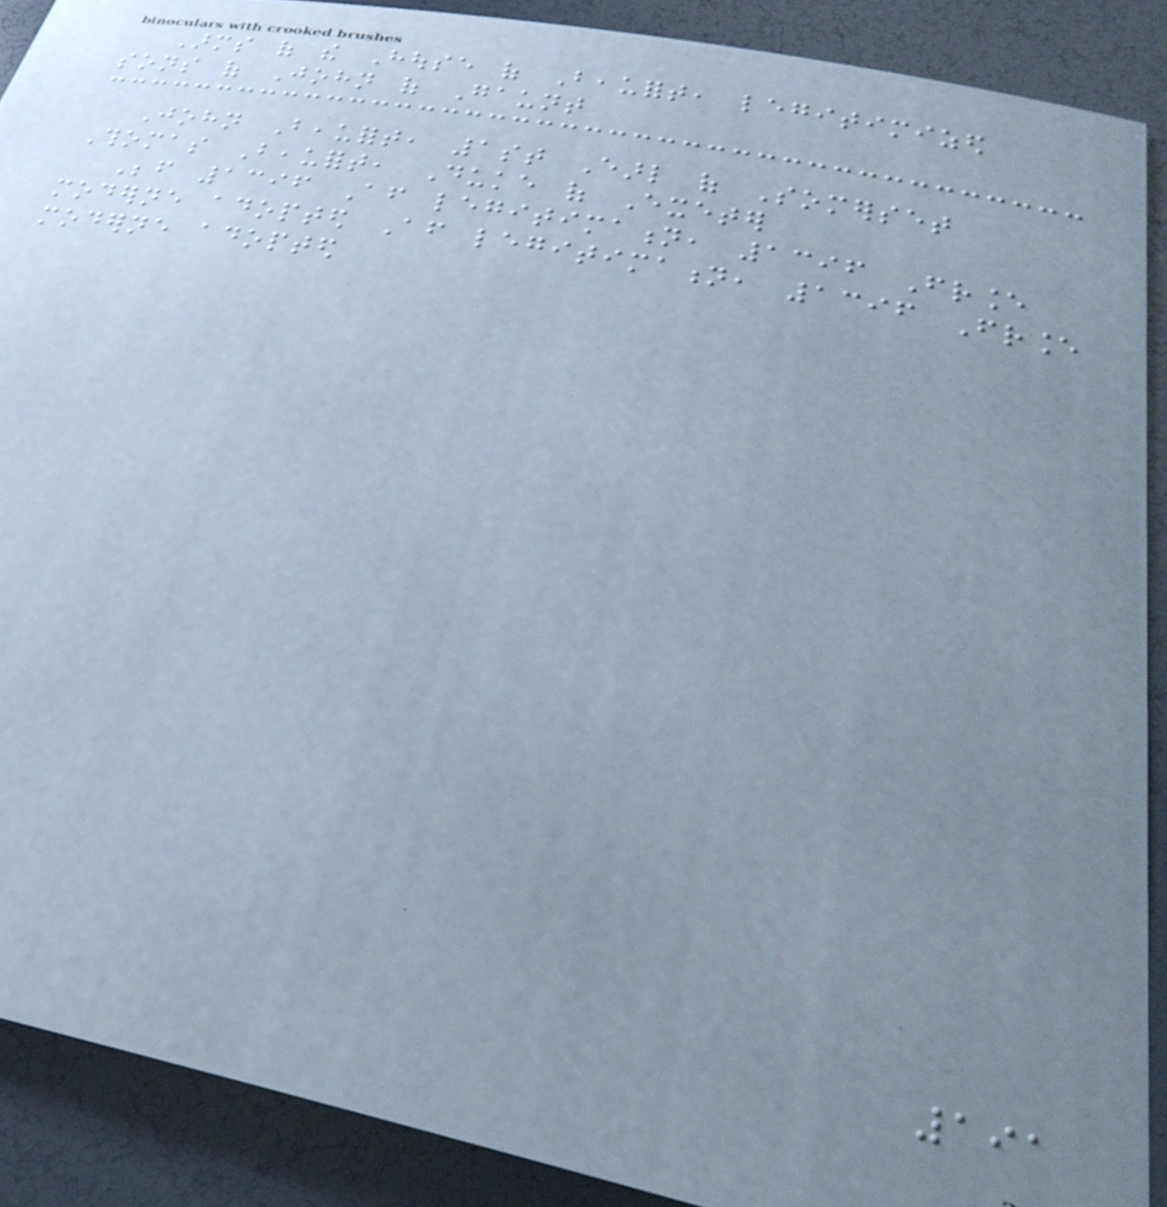Arms of the House of Beaufort, legitimized
sons of John of Gaunt
John Beaufort, 1st Earl of Somerset
Thomas Beaufort, Duke of Exeter
Before 1396 After legitimation, 1396 France
moderne adopted After legitimation, 1396 France
moderne adopted
191
